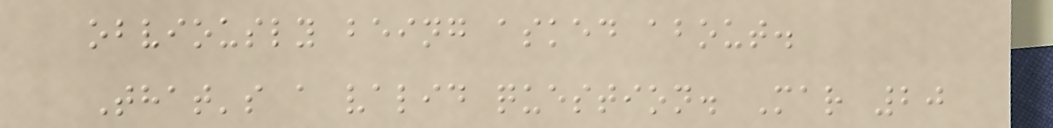obviously being asked about.
That's a valid question. Mar 20
